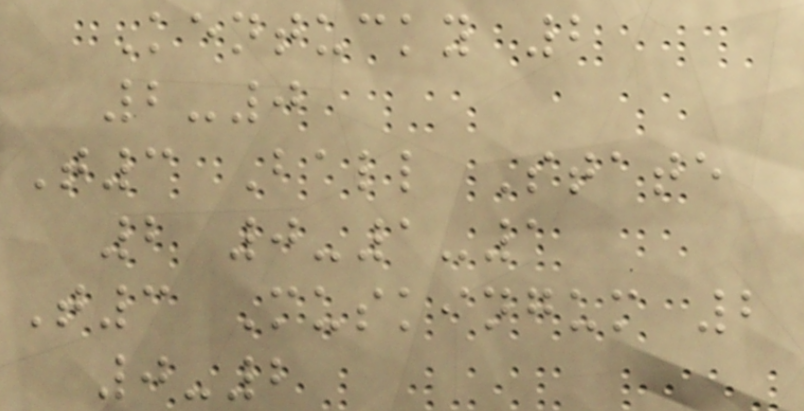Kentucky 2
2-0
T3 Ball State
2 0-1-1
T3 Muskingum 2
0-2
